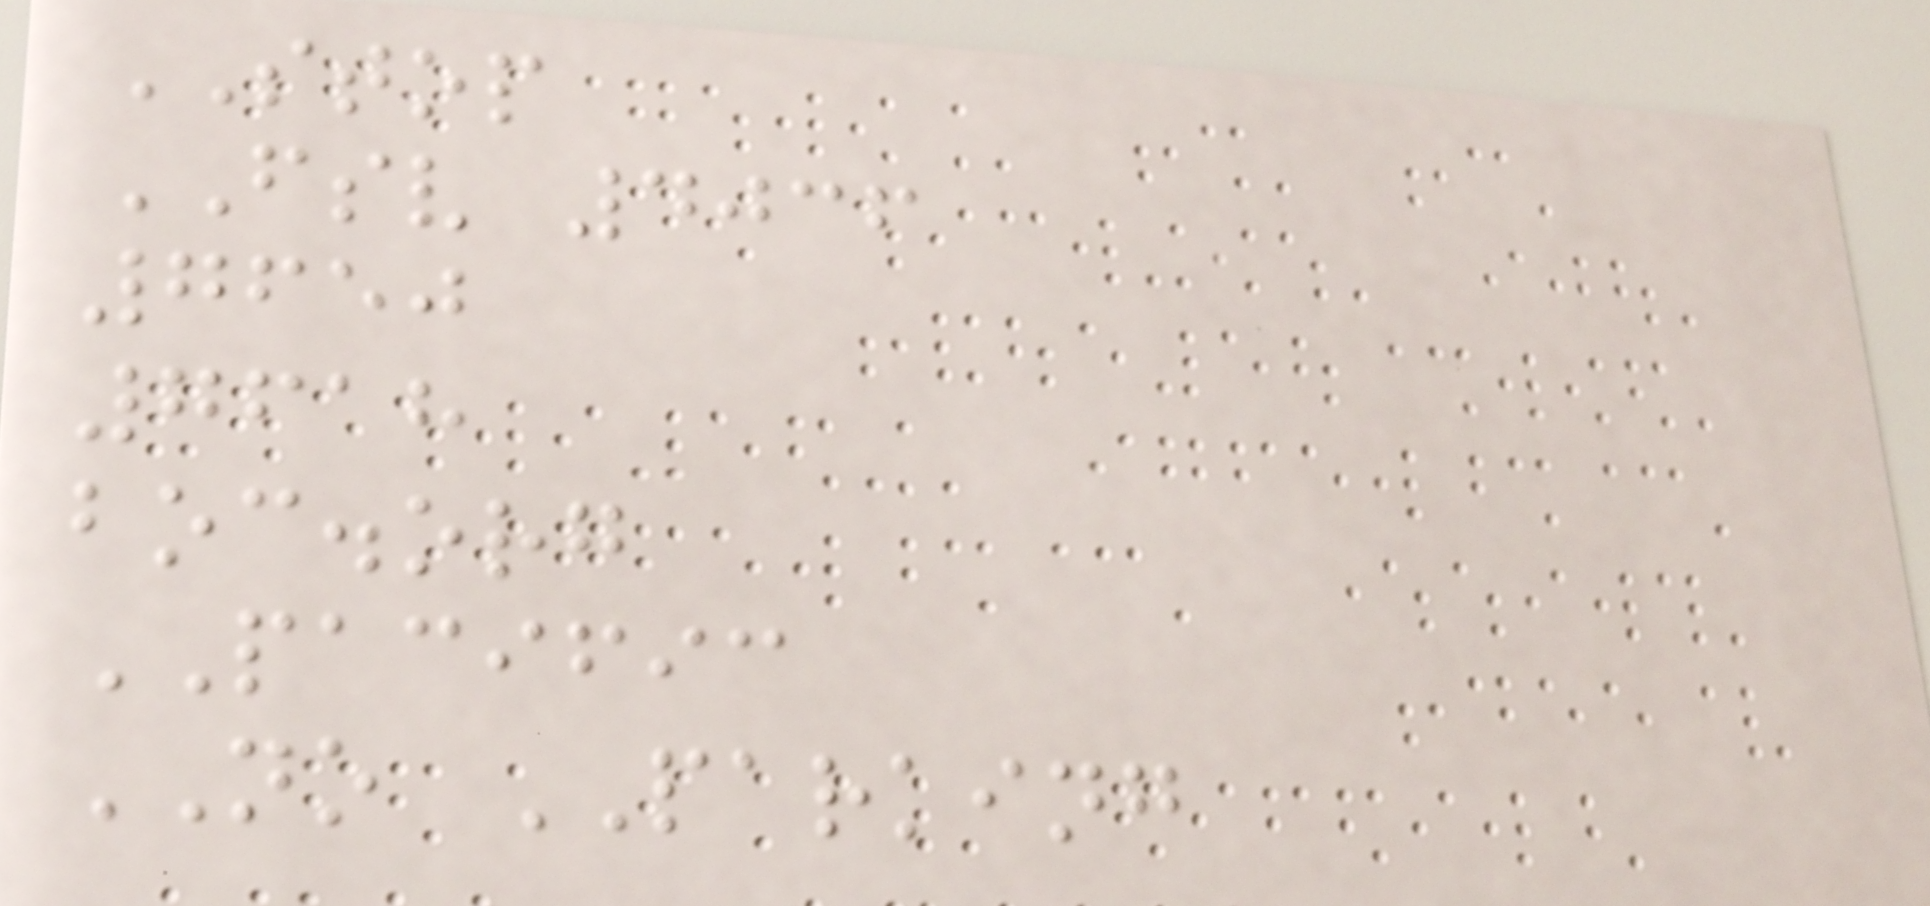STOP
FSV 4036
7650
7618
boc.org
PACIFIC
NO PARKING
